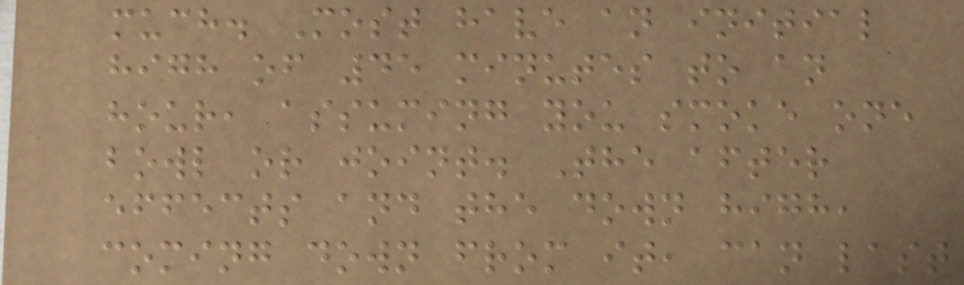much. Most have an initial
high of 45 minutes to an
hour, assuming you smoke one
bowl or joint. The after
effects and the down high,
coming down from it, can last
